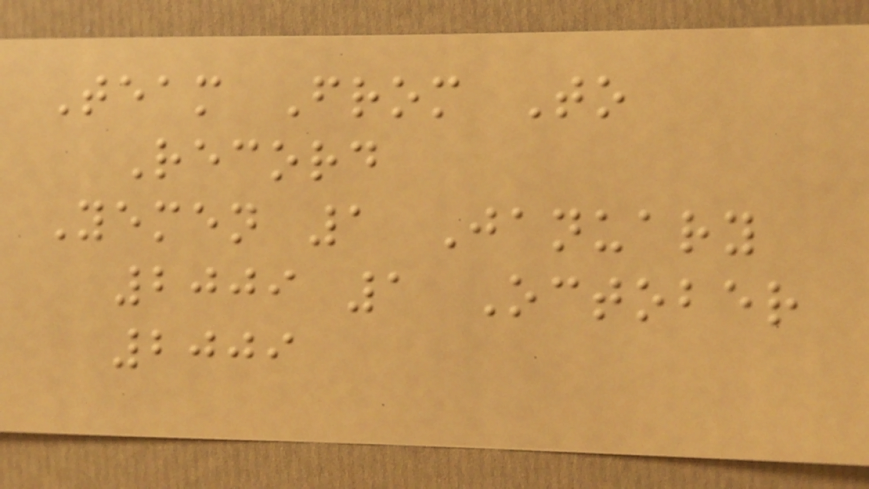Team From To
Record
Yemen 1 January
2009 1 October
2009
